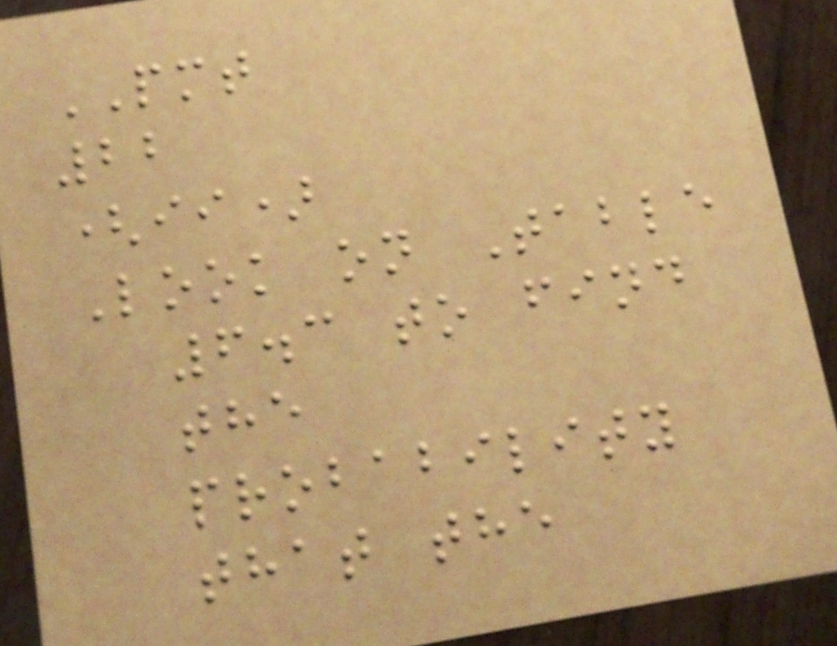PMT
22
(ii)
Look on Table
6.3 to find
the
probability
that the
